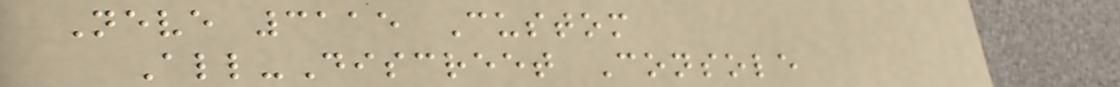Neve 3115 Custom
All-Discreet Console
